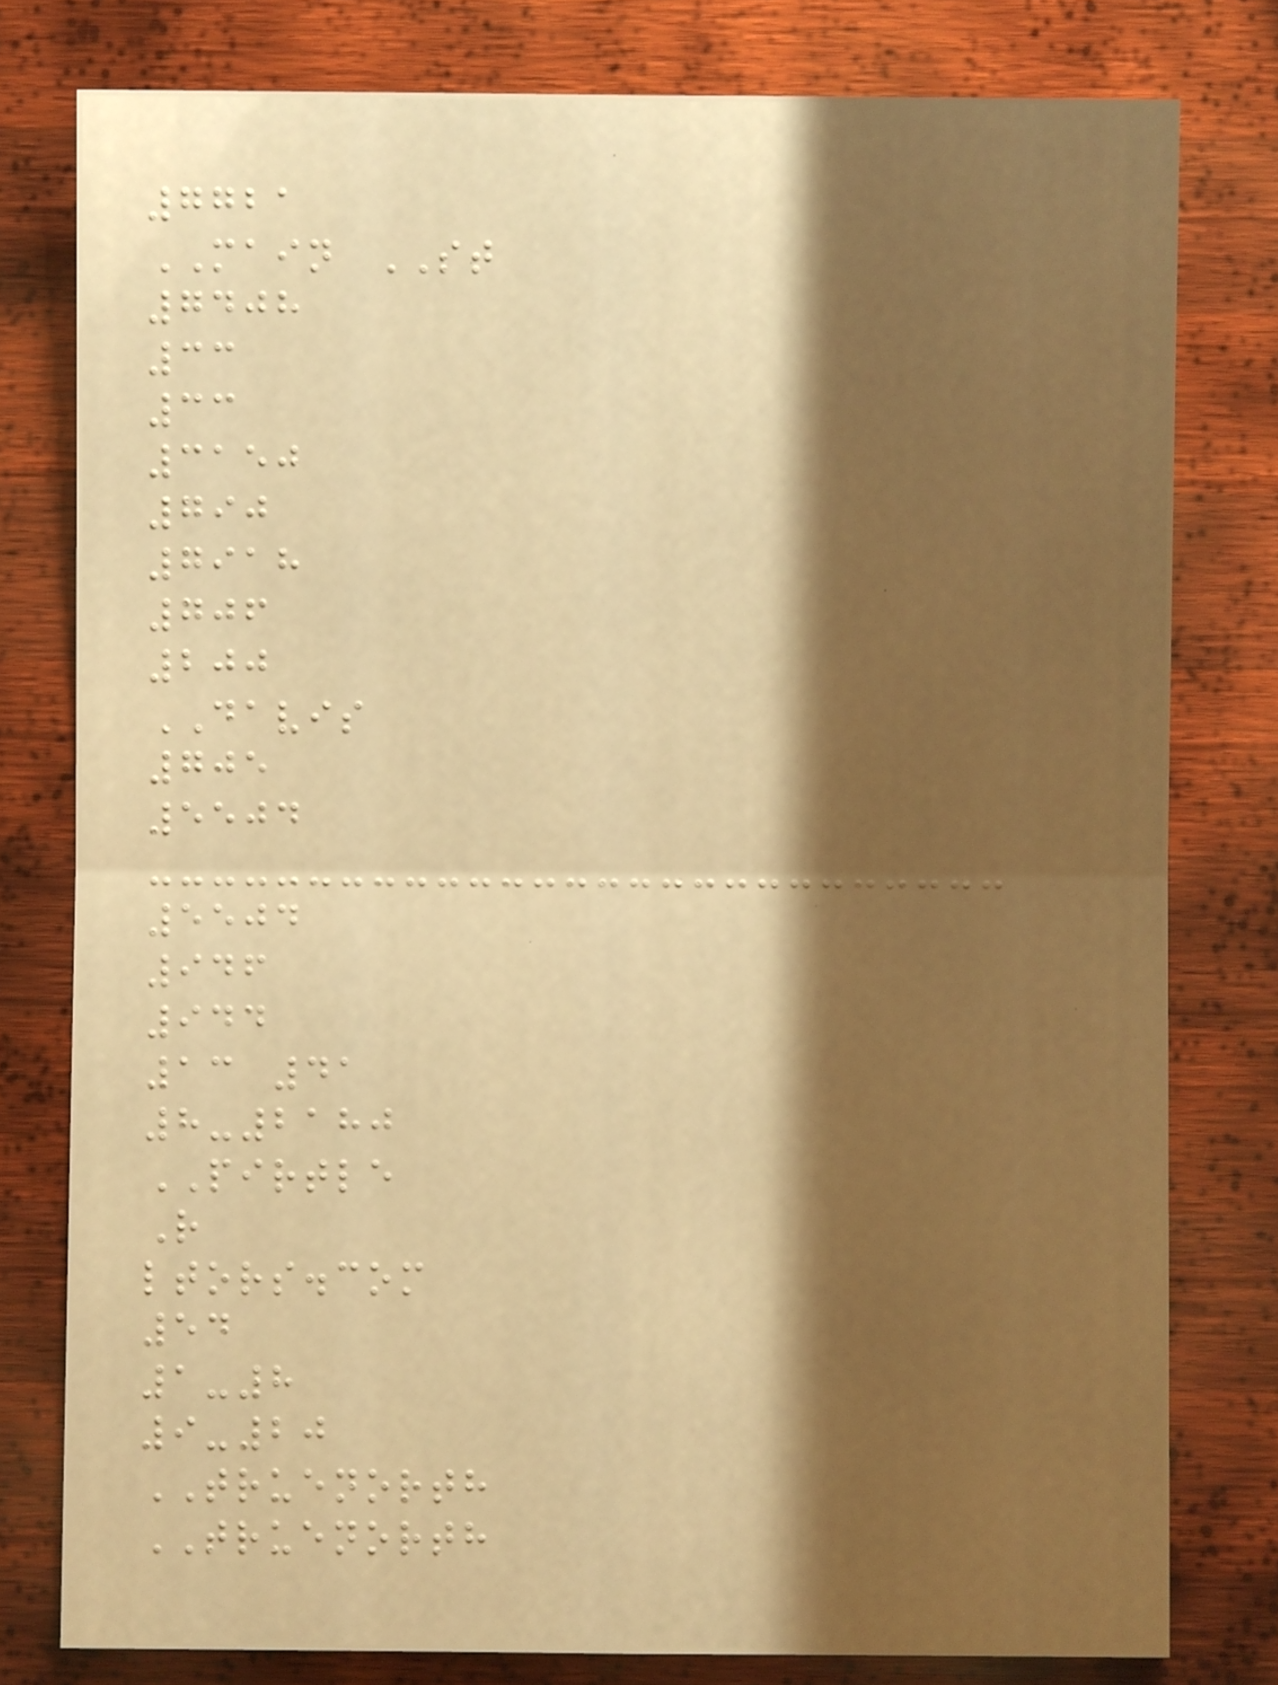7721
MAIN ST
7408
33
33
3150
790
7918
706
200
DAVIS
705
5504
5504
946
944
13 41
8-2180
PIRTLE
R
ltors.com
54
1-8
9-20
TRUENORTH
TRUENORTH
